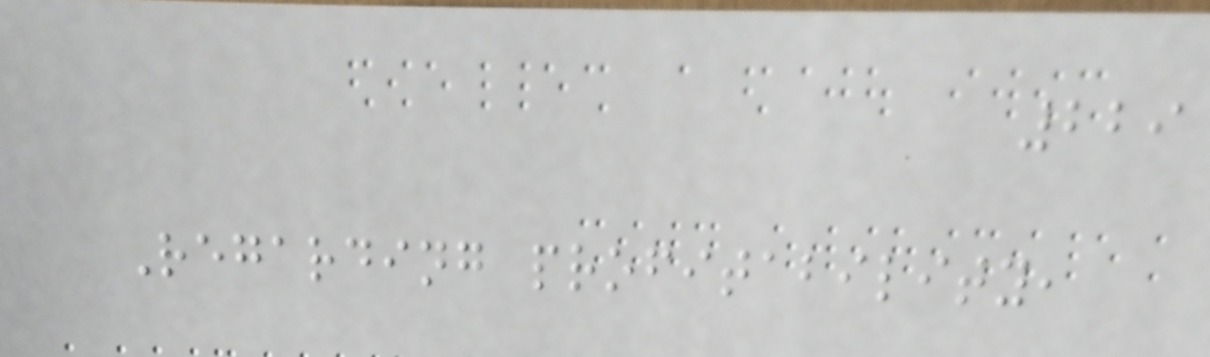229
Regarding profitability,
